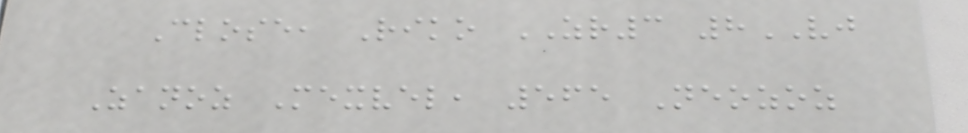Close, Riko ZR3 8VJ
Zanoz Mexvel, 565 Neozoz
